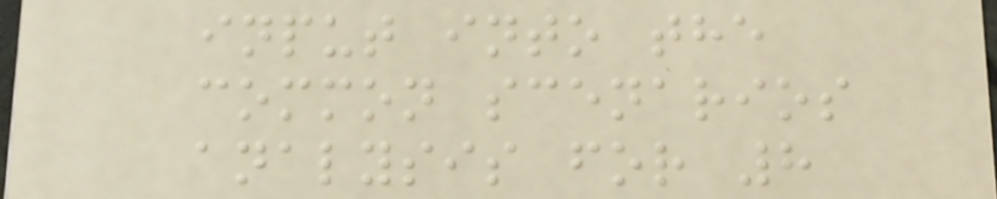input into the
common scenarios
analysis for 8
